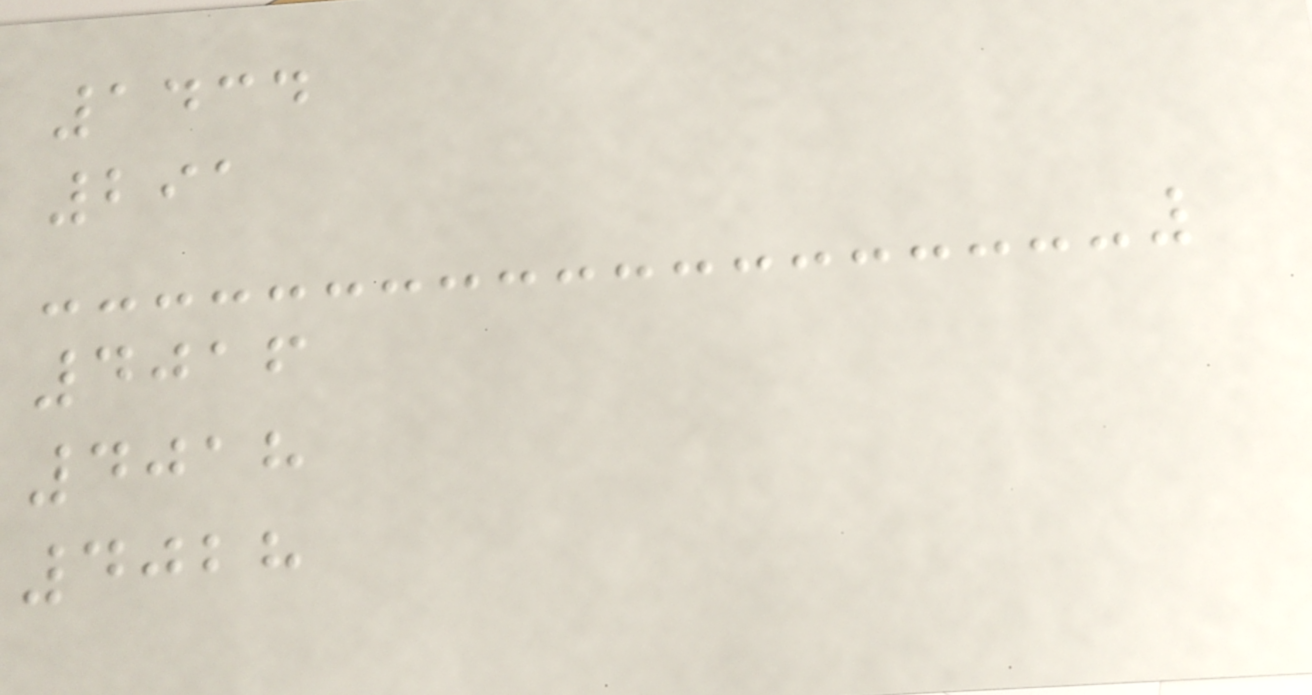1434
291
4016
4018
4028
